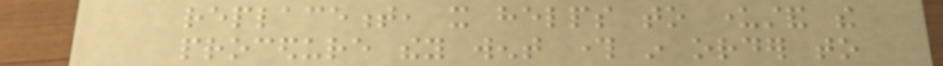replacement, it helps to understand the
procedure they went through in order to
